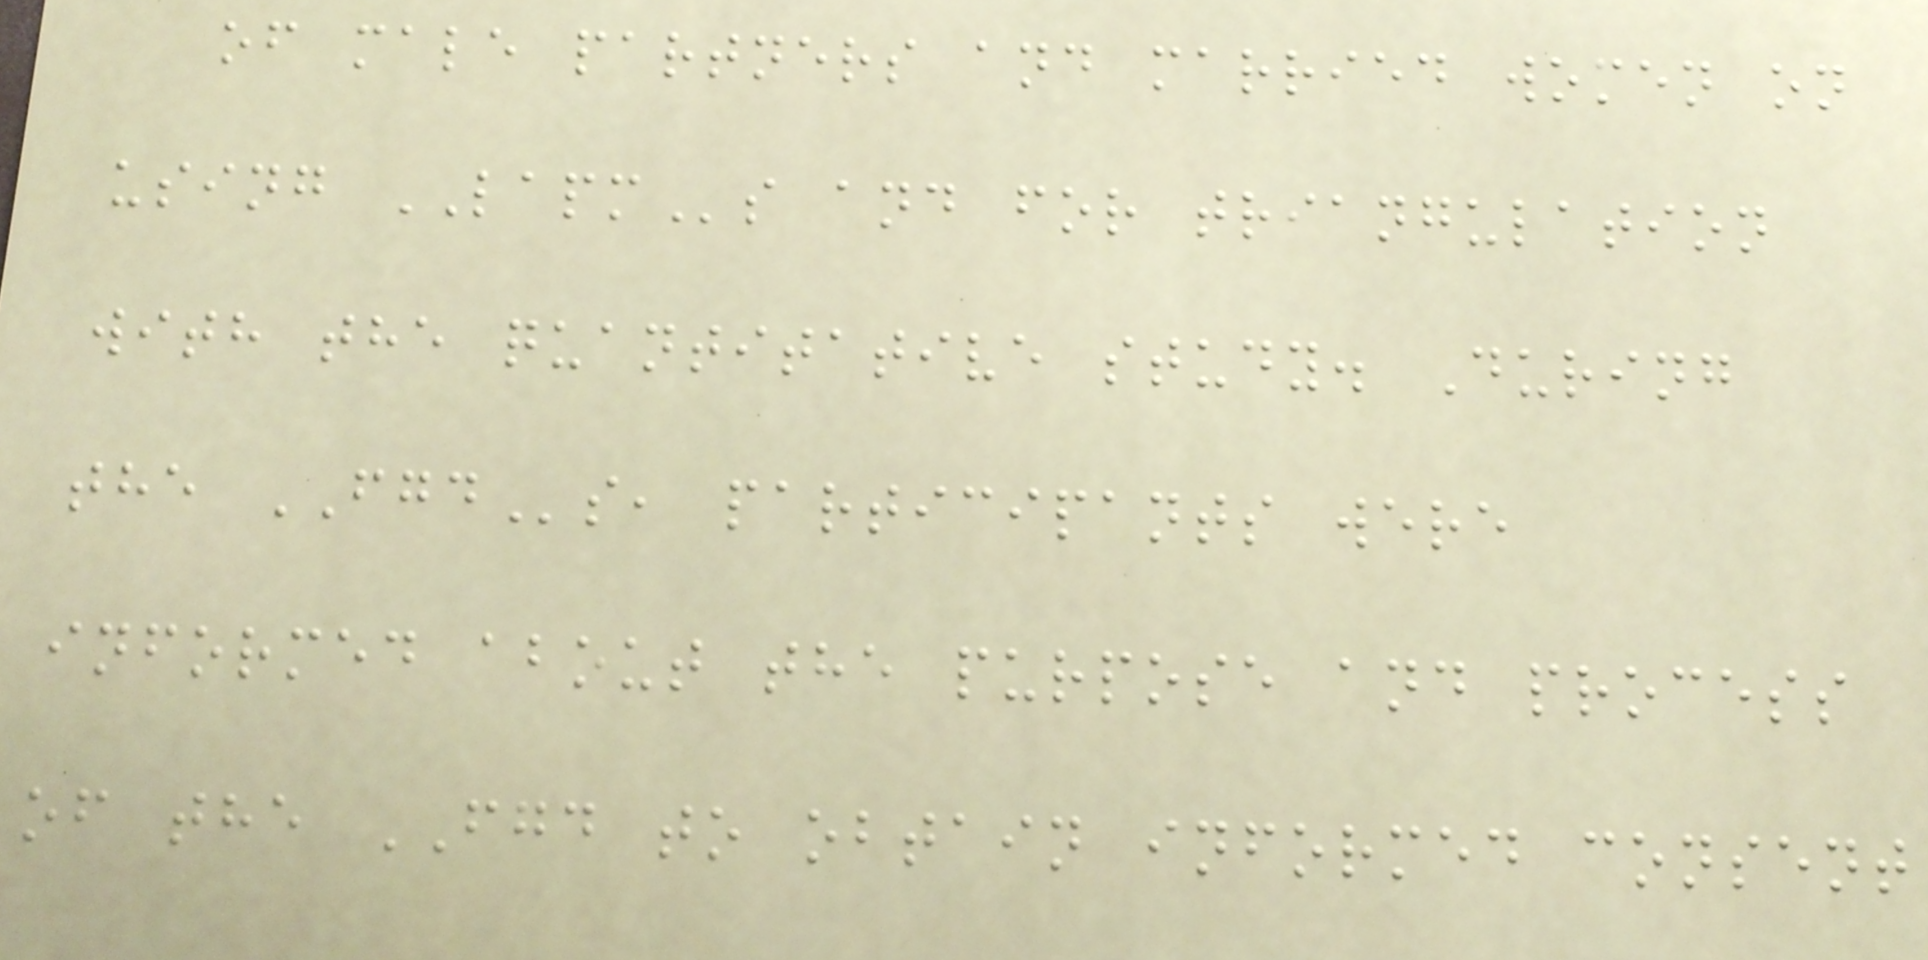of male partners and married women on
using LAPMs and for triangulation
with the quantitative study. During
the FGDs, participants were
informed about the purpose and process
of the FGD to obtain informed consent
